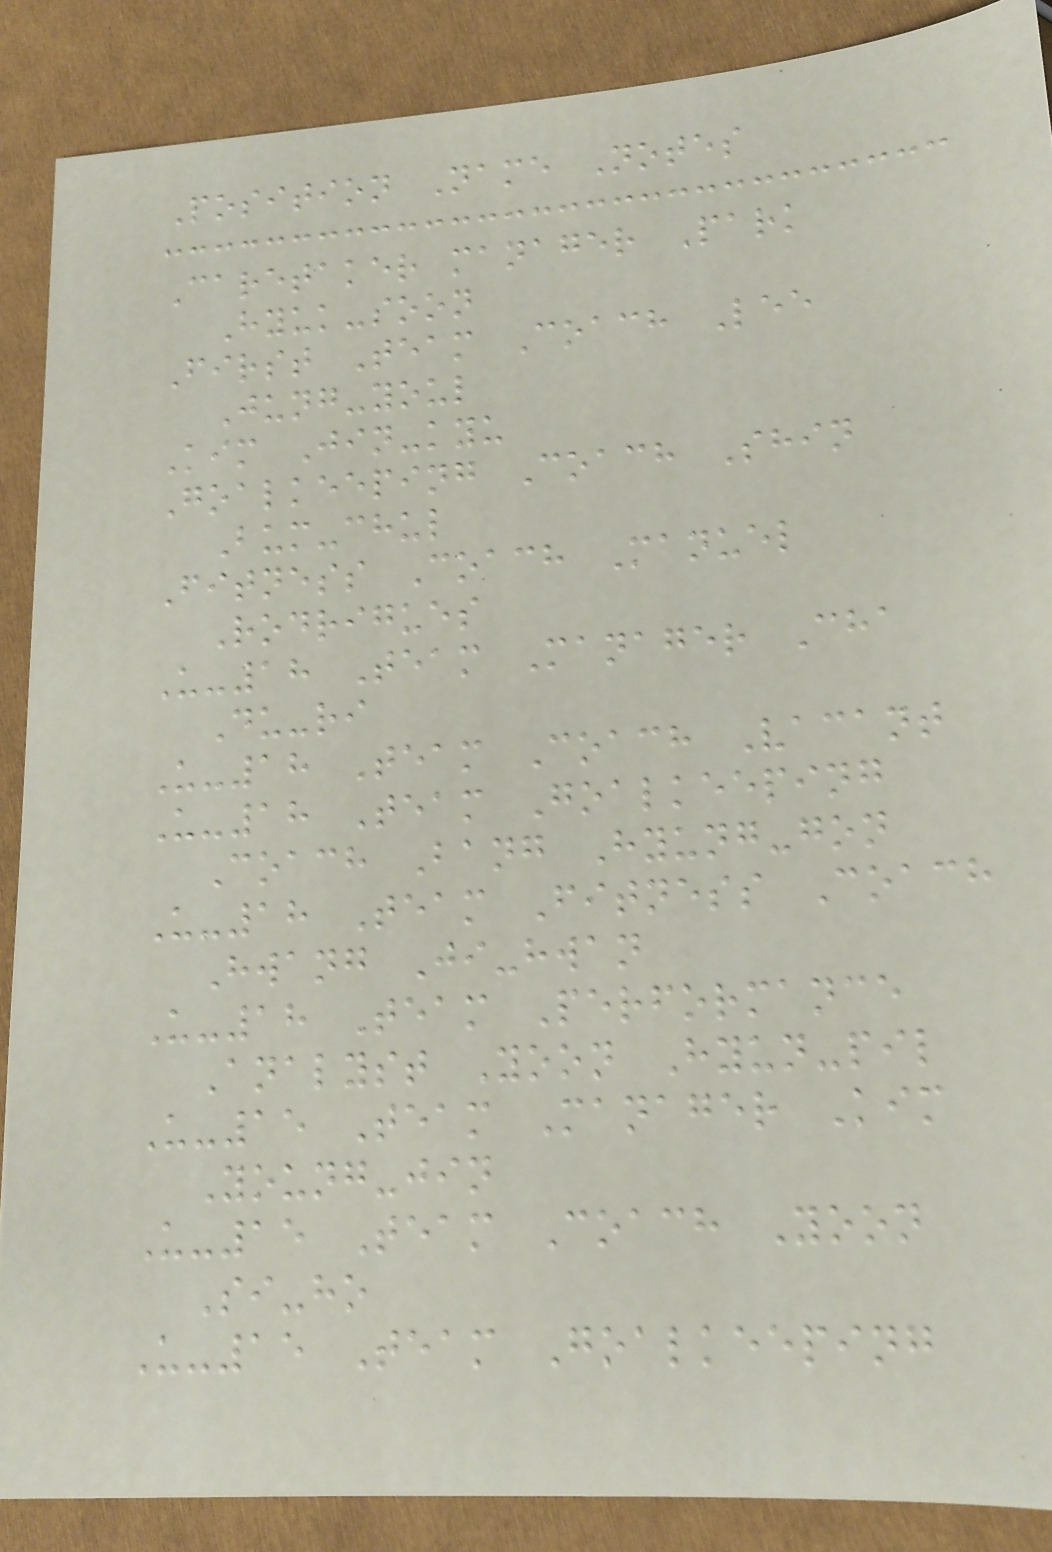Position Name Notes
Caretaker manager Park
Hyuk-soon
First Team Coach Lee
Jung-youl
Kim Jin-kyu
Goalkeeping Coach Shin
Bum-chul
Fitness Coach Manuel
Rodrigues
U-18 Team Manager Cha
Du-ri
U-18 Team Coach Vacant
U-18 Team Goalkeeping
Coach Bang Hyung-gon
U-18 Team Fitness Coach
Hwang Ji-hwan
U-18 Team Performance
Analyst Yoon Hyun-pil
U-15 Team Manager Kim
Young-jin
U-15 Team Coach Yoon
Si-ho
U-15 Team Goalkeeping
